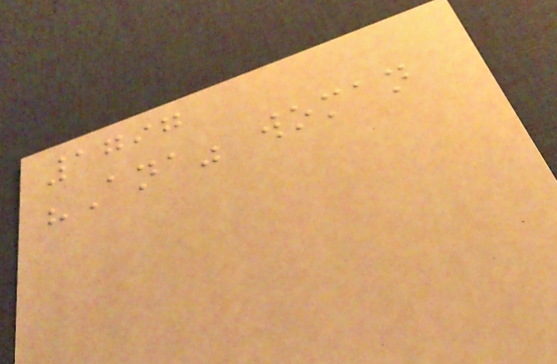1797
"Ana" woman
